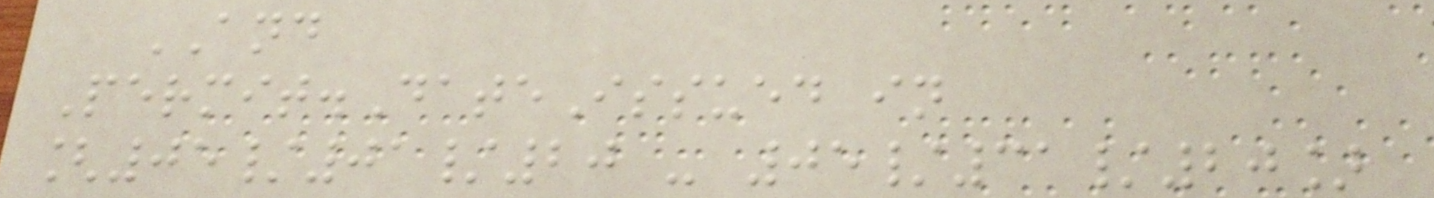AND
Permit.DateIssued in
[05/01/20 - 05/31/20]
